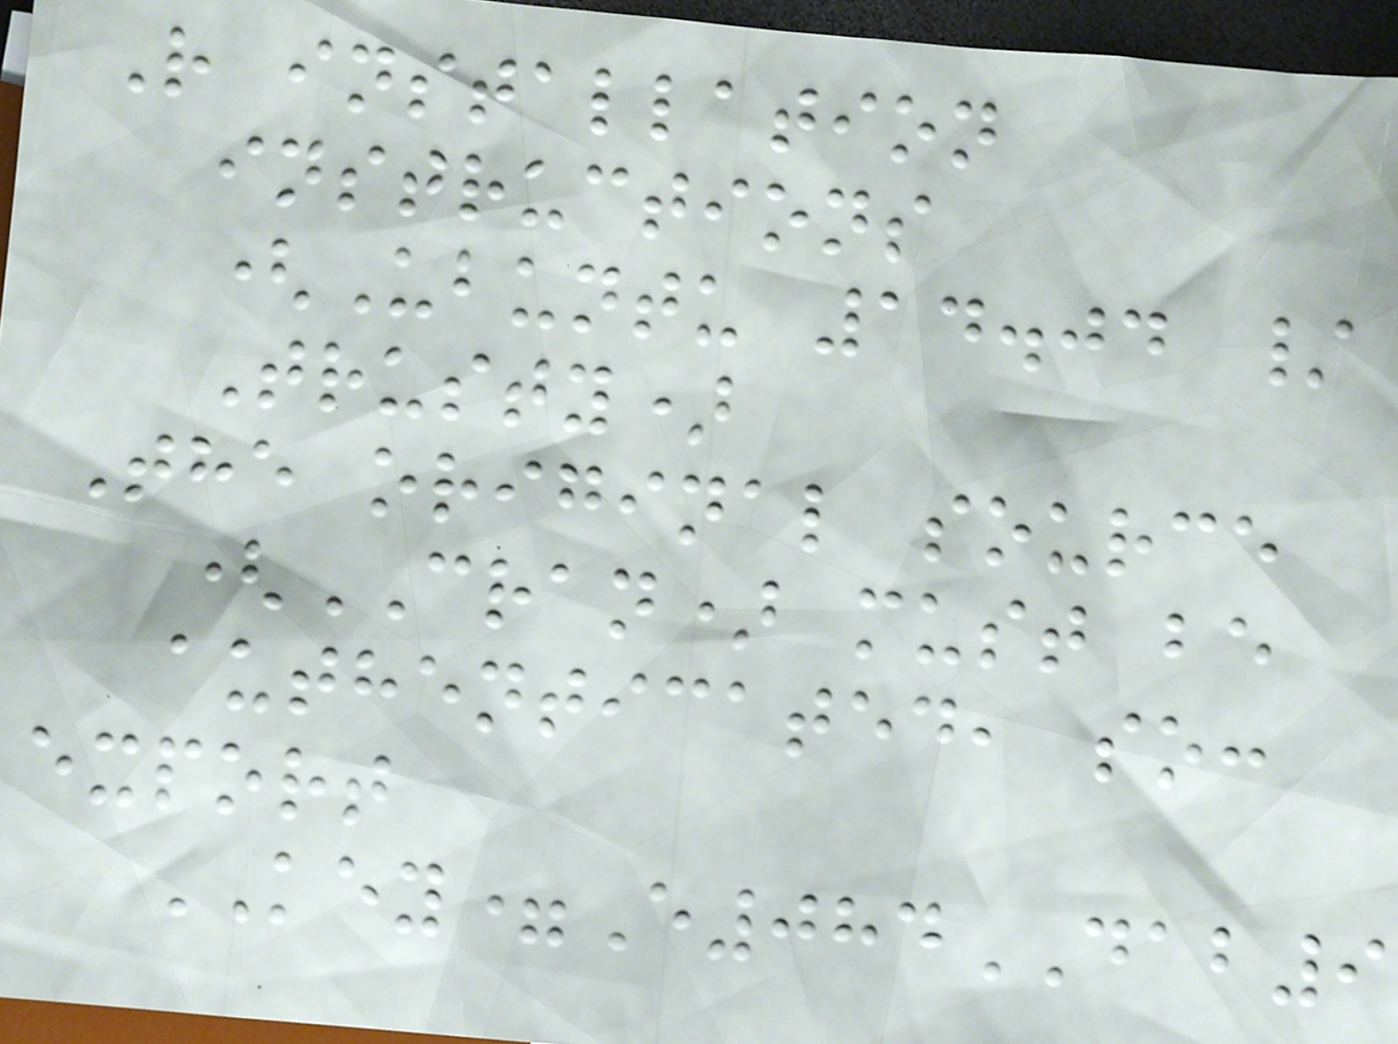R installation
instructions
(Ubuntu 14.04 /
Trusty)
The original source
(CRAN) must be
authenticated, so:
export
KEY=E084DAB9
